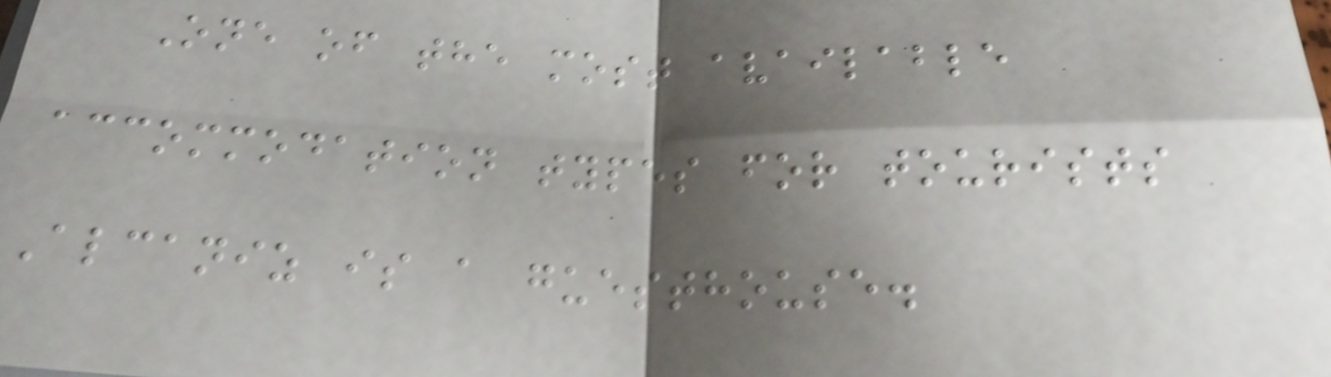One of the most available
accommodation types for tourists
Alcaniz is a guesthouse.
